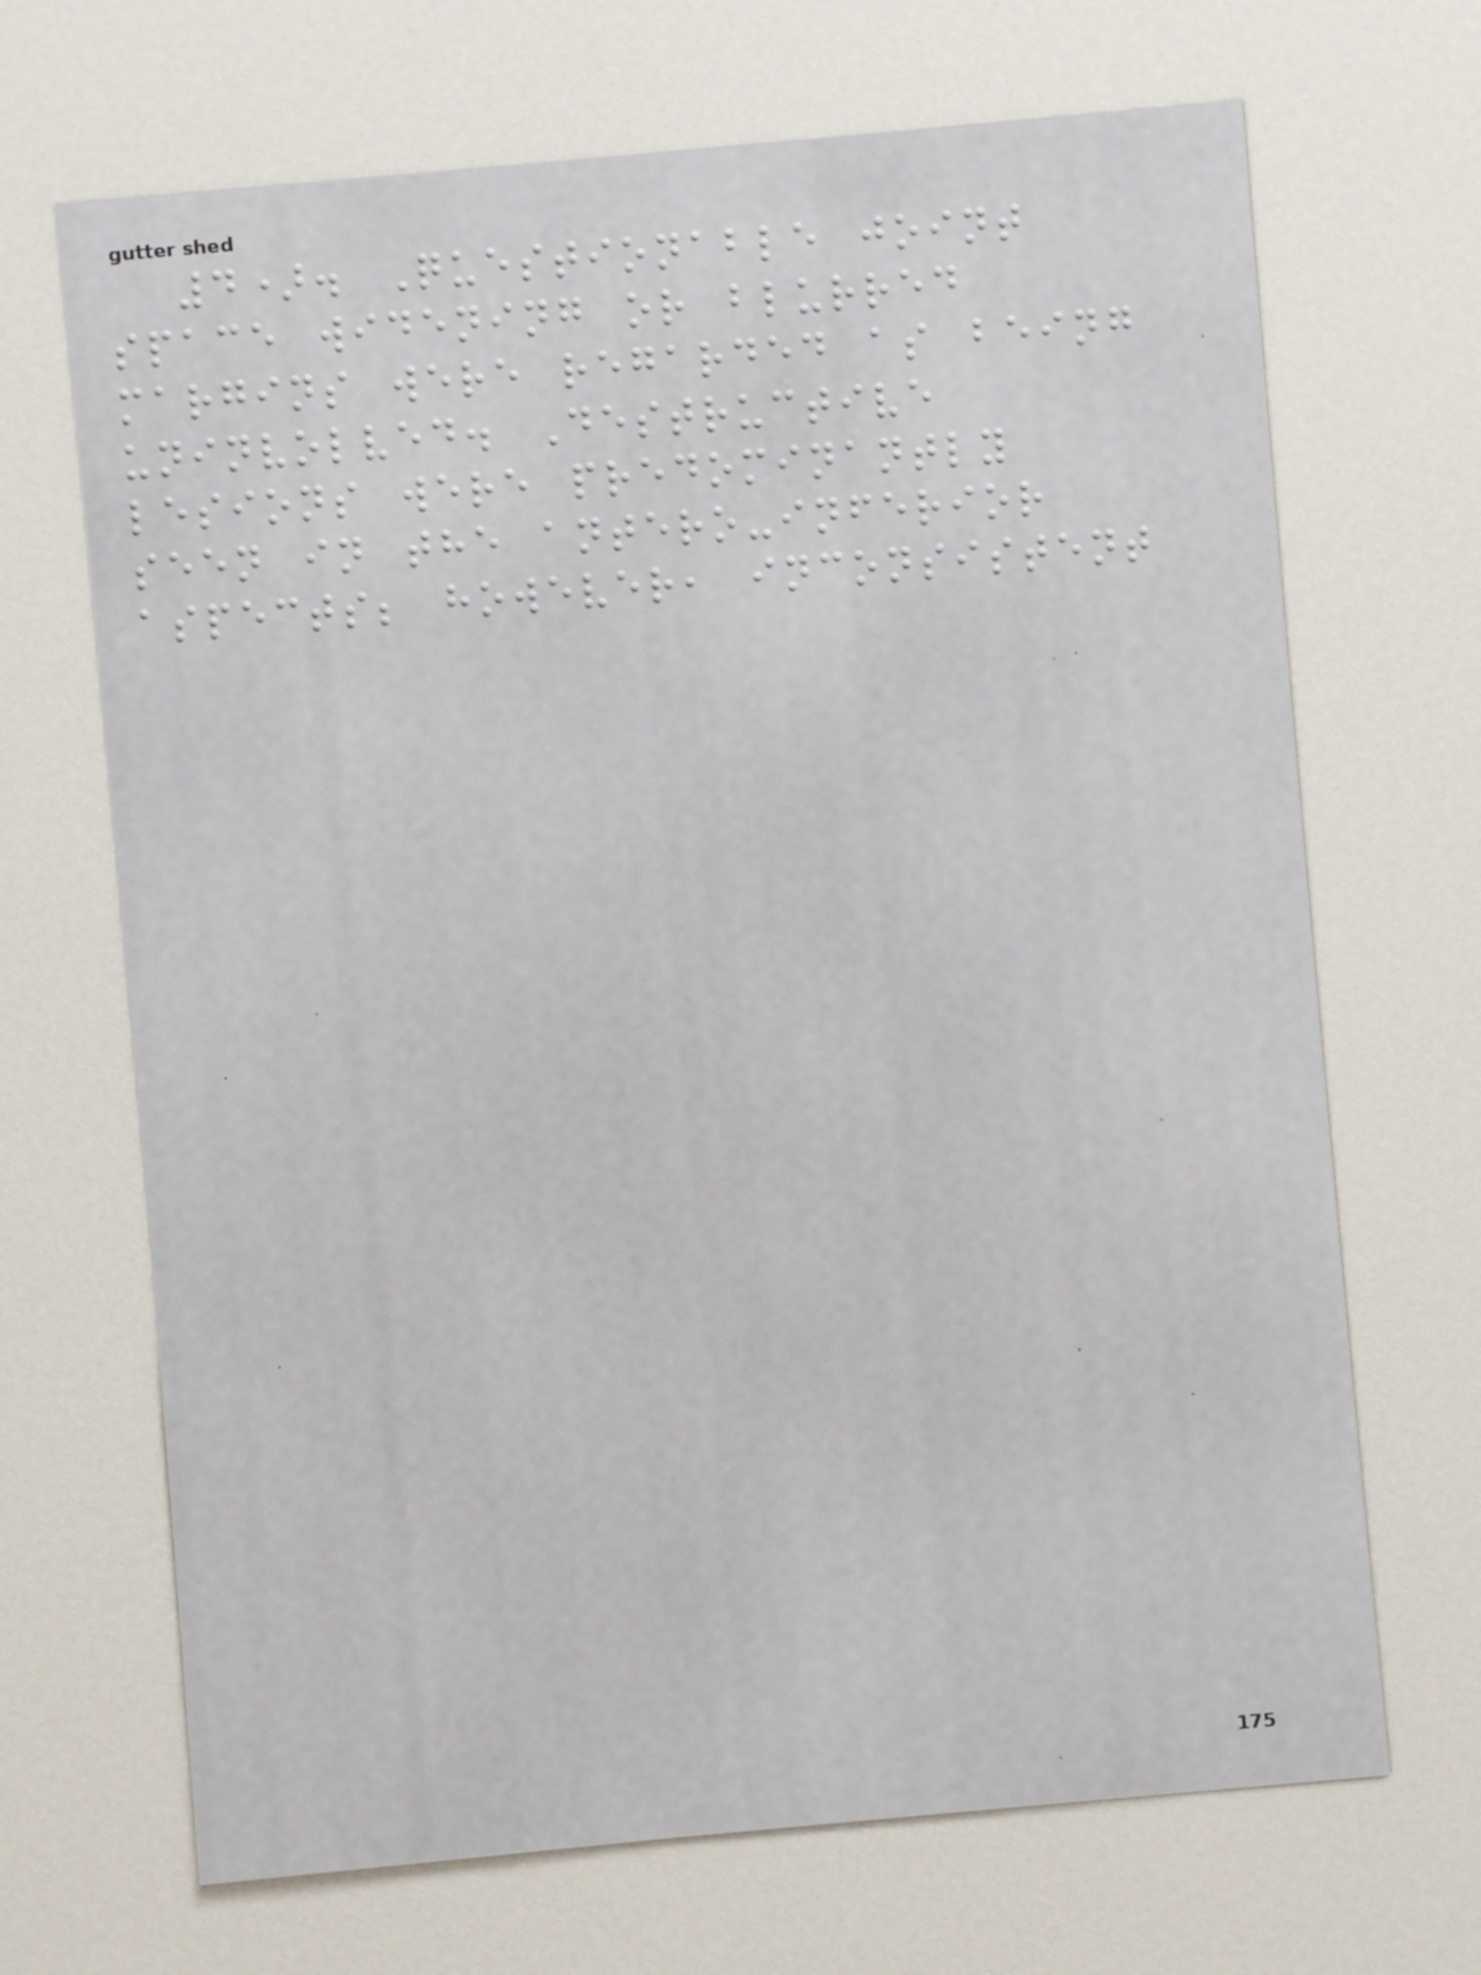4). Questionable joint
space widening or blurred
margins were regarded as being
uninvolved. Destructive
lesions were predominantly
seen in the antero-inferior
aspects; however, inconsistent
